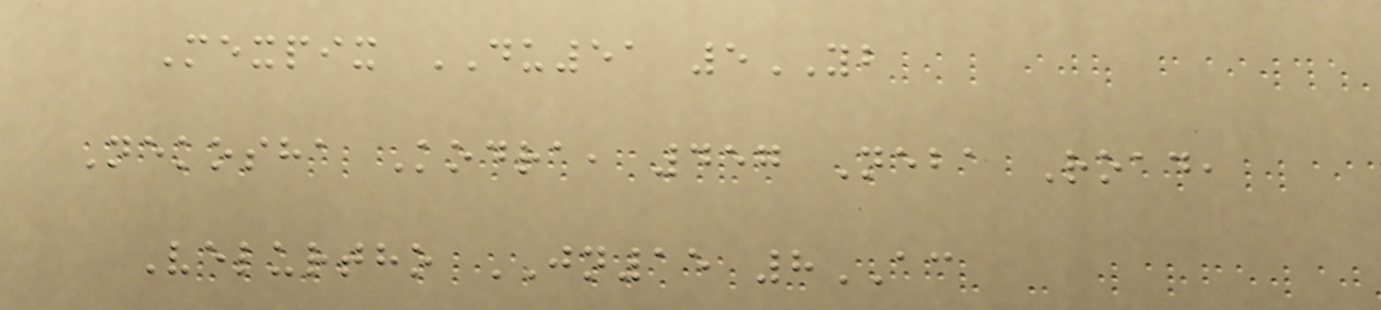Mexpix DU51 5YB
Nekosha Kodra, 457 Neba Road,
Velurtho JN15 8AC
